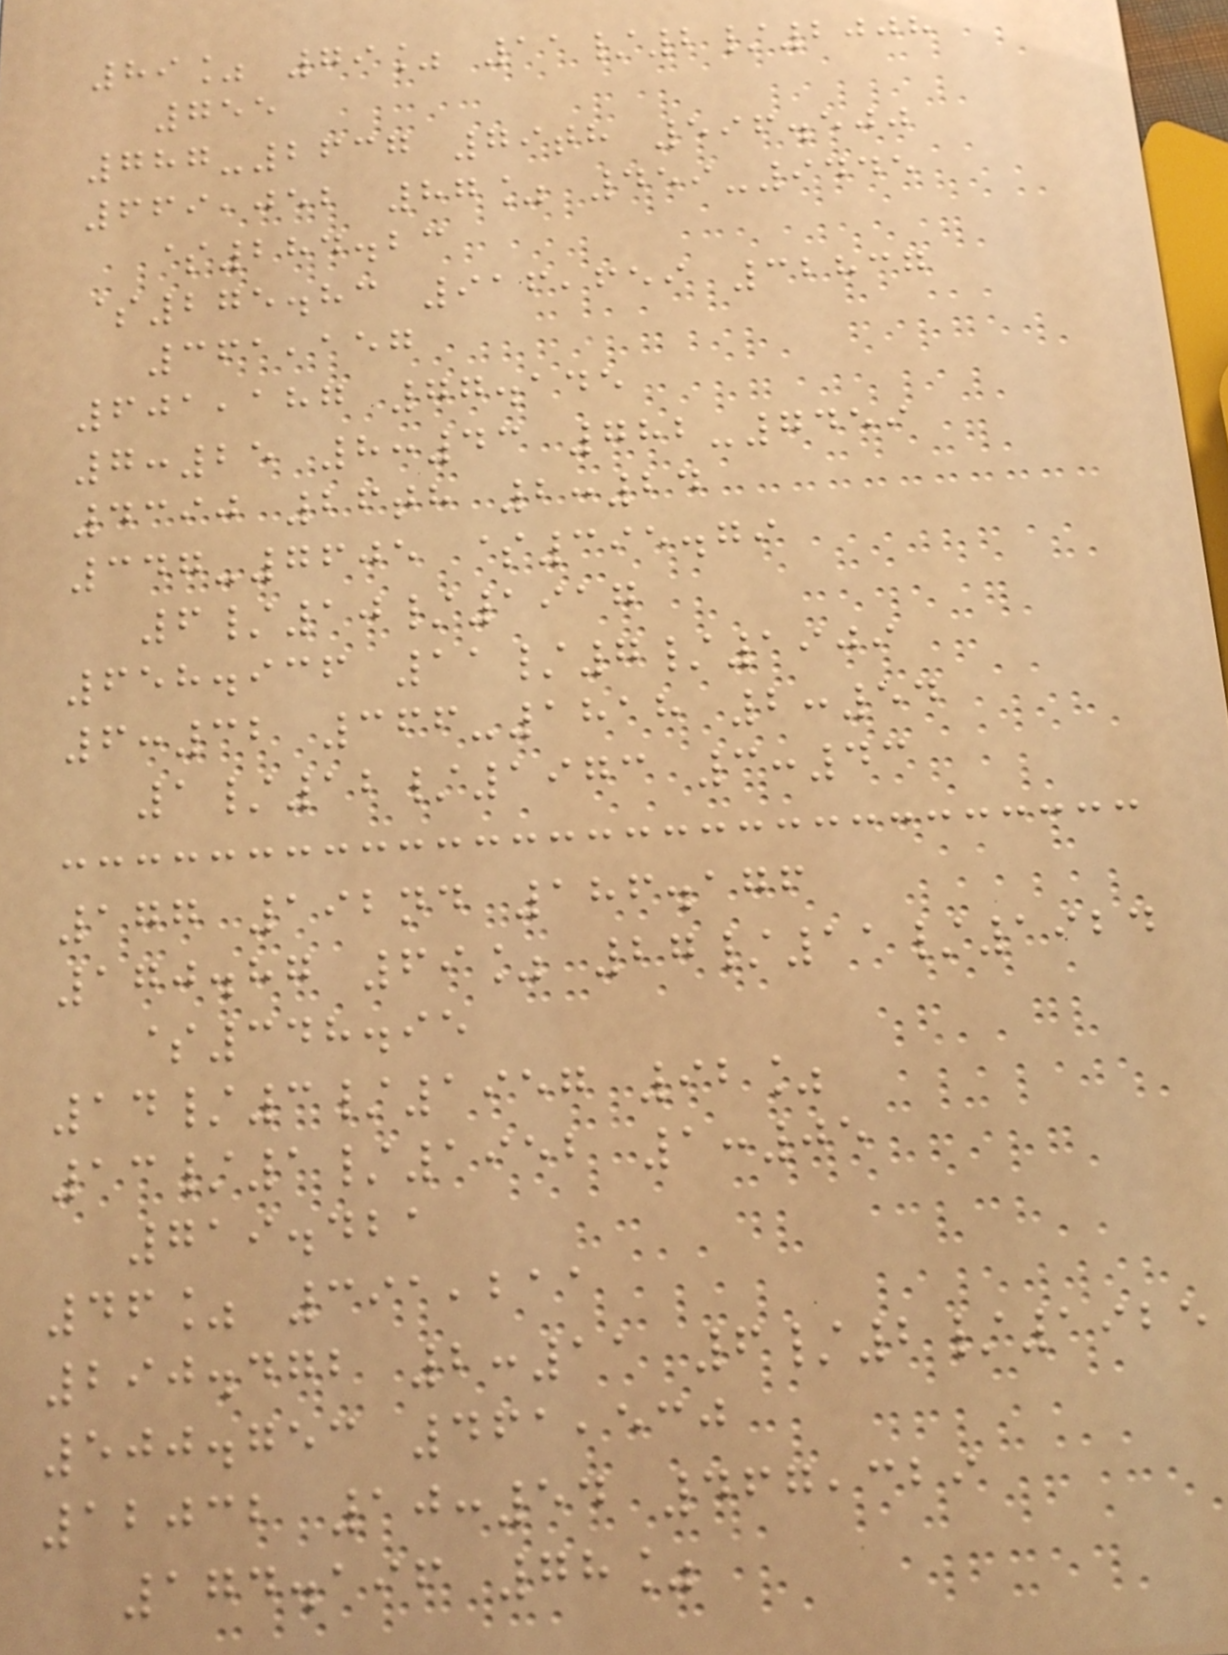89% 79% 11/2/2008
755
787-2637 79th 596.500
669,052 87% 459-9445
$284.23
$275.83 916,659 32837
361,157
601,187 77.145
7:25 8:43 782-7459
4390 26th 2:24
347-7605 $395.79
6/10/1917
658.936 11/7/1909
6:32 366-1818 2:54
1/12/1973 3:43
177 192nd 186.176
170.87 69% 27/11/1924
$348.95
14/3/1957 92%
13/1/1952 1:05
719.421
46% 391,211
290.472 2:11 6/2/1925
500.753 461,530
12032 10:54 467,329
174.196 78%
